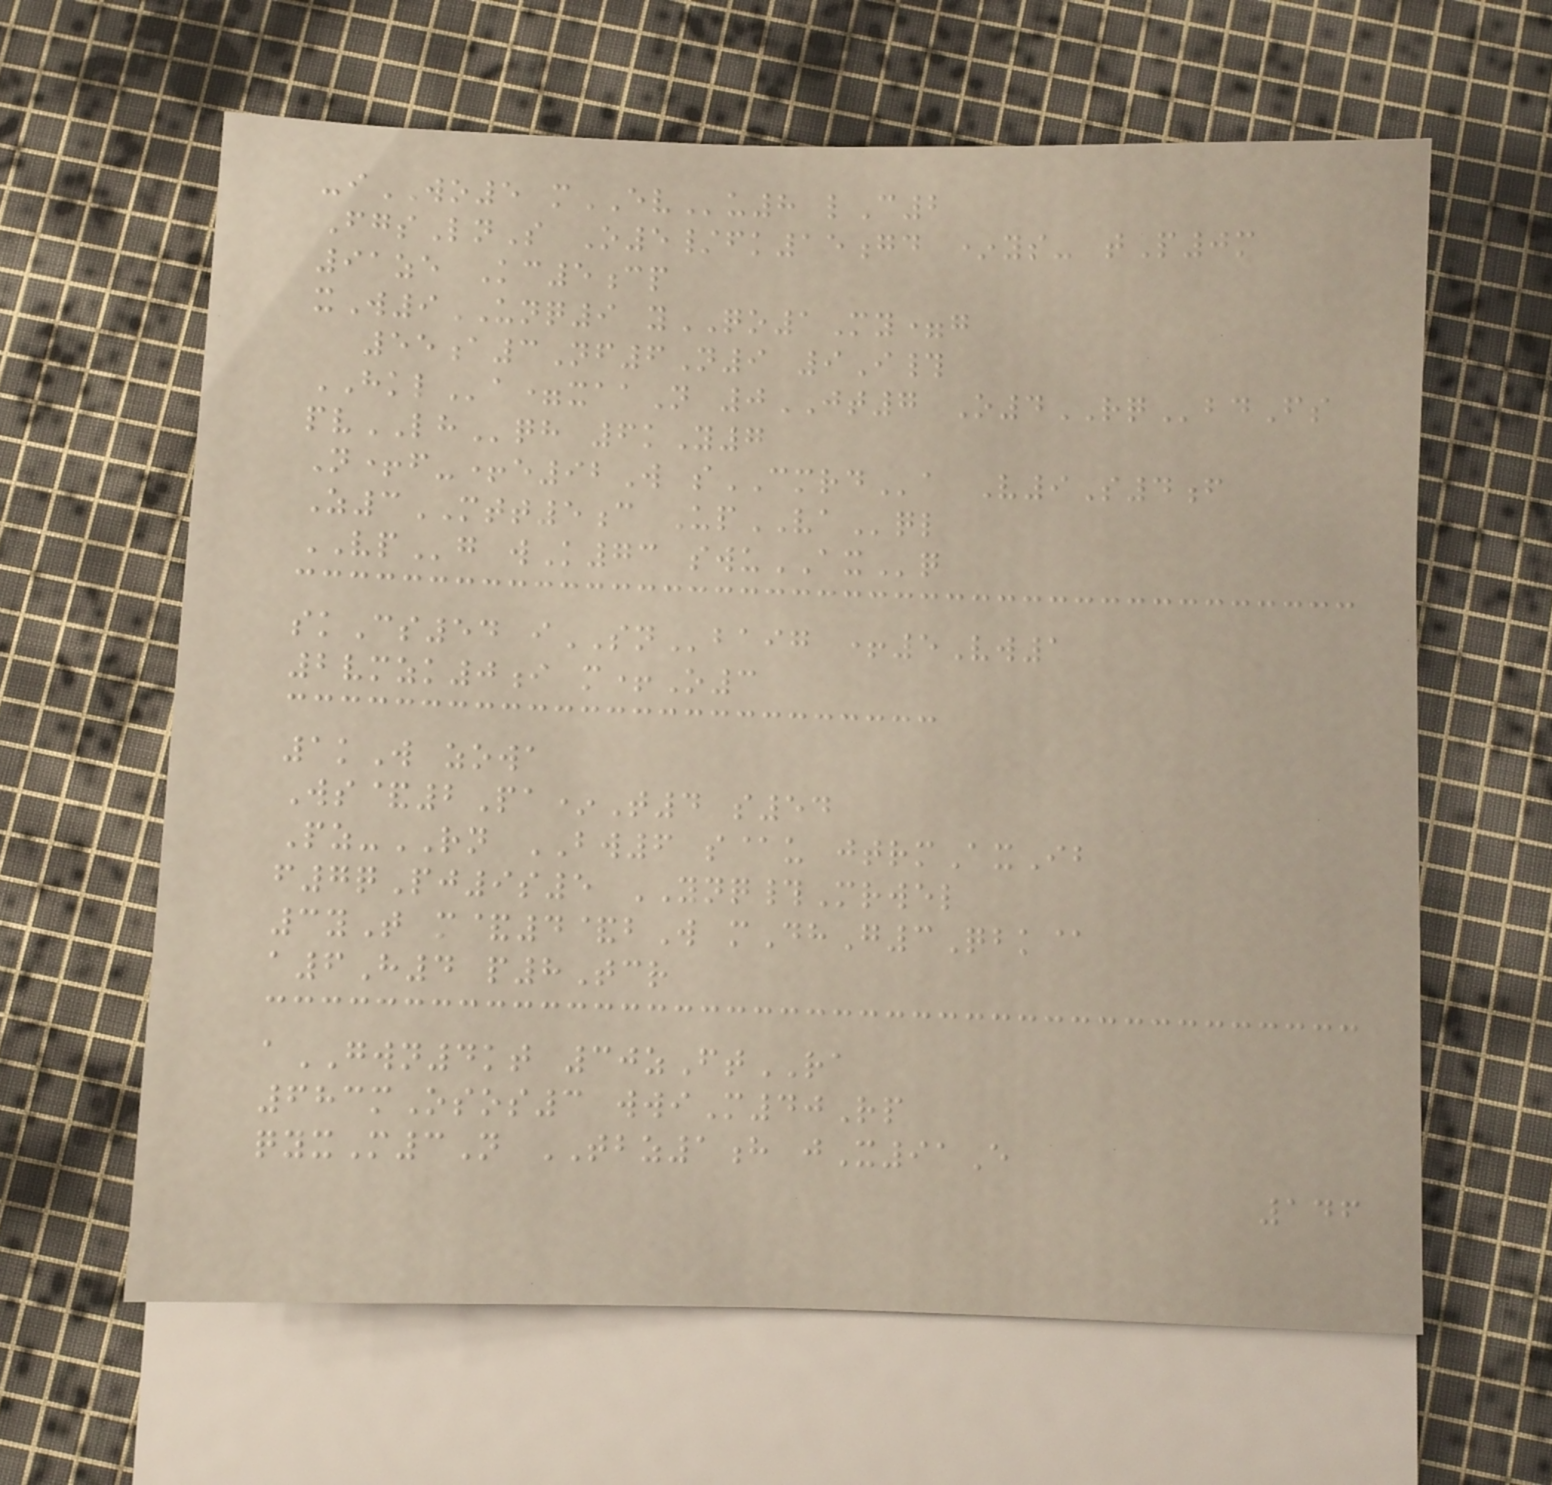-iWO5 mEVu8 lC2
FgsLnS O5/fk15gd *ys- tP0m
91ze Kc5cp
xW9UNQ9 yQO1My=g
55a3Nf6N9 9I#
HKLa=xaaN 0JT7 O4RQbdFs
pvLHqh 6kY7
N+f-+e92W sCMRDa V9S4f
Z3MTT5c UpVAql
VPg wK73 swuAXq
skCs54 iSNbaig +5Vw1
2vmzk0i m+O3
1kW zowa
Ws&2Pa*T4 s54
Pz-RN BW6 s@u jtrmAxIb
f7qPj9s5 YNQ#Mrwel
3yT m&4&bW mDhG3Qbk@
a6H4 p8Tcr
aGWN4kt 30zFtRA
683mOsos3 wwiM40Rp
qyxM3N TBZ1h jX91E
146
